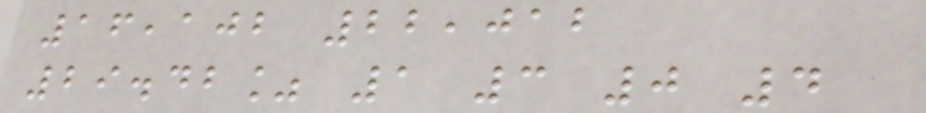16,102 22,012
29.42% 1 3 0 4
